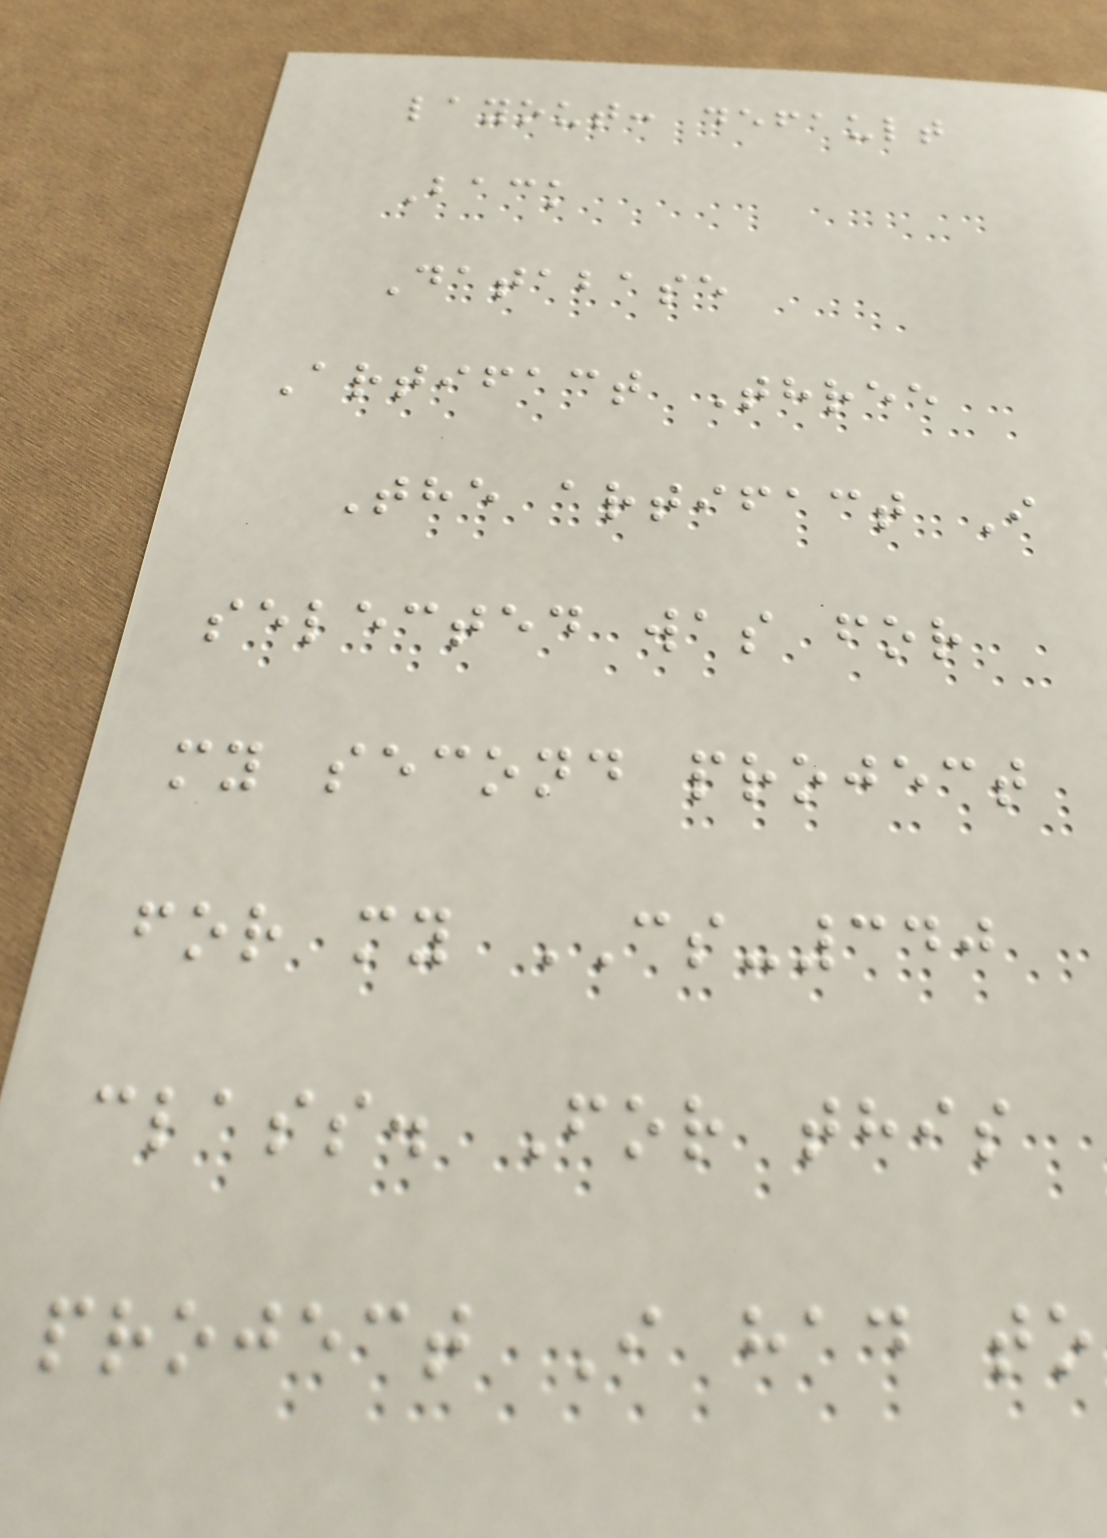layout: default
Back
Database
Artifact Three
The artifact I
selected was for
my second project
for my CS-340
class. For this
project I had to
